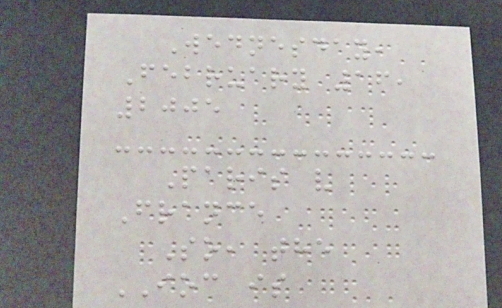Wednesday,
February 16,
2005
Paris v
France
So, the
IOC is
